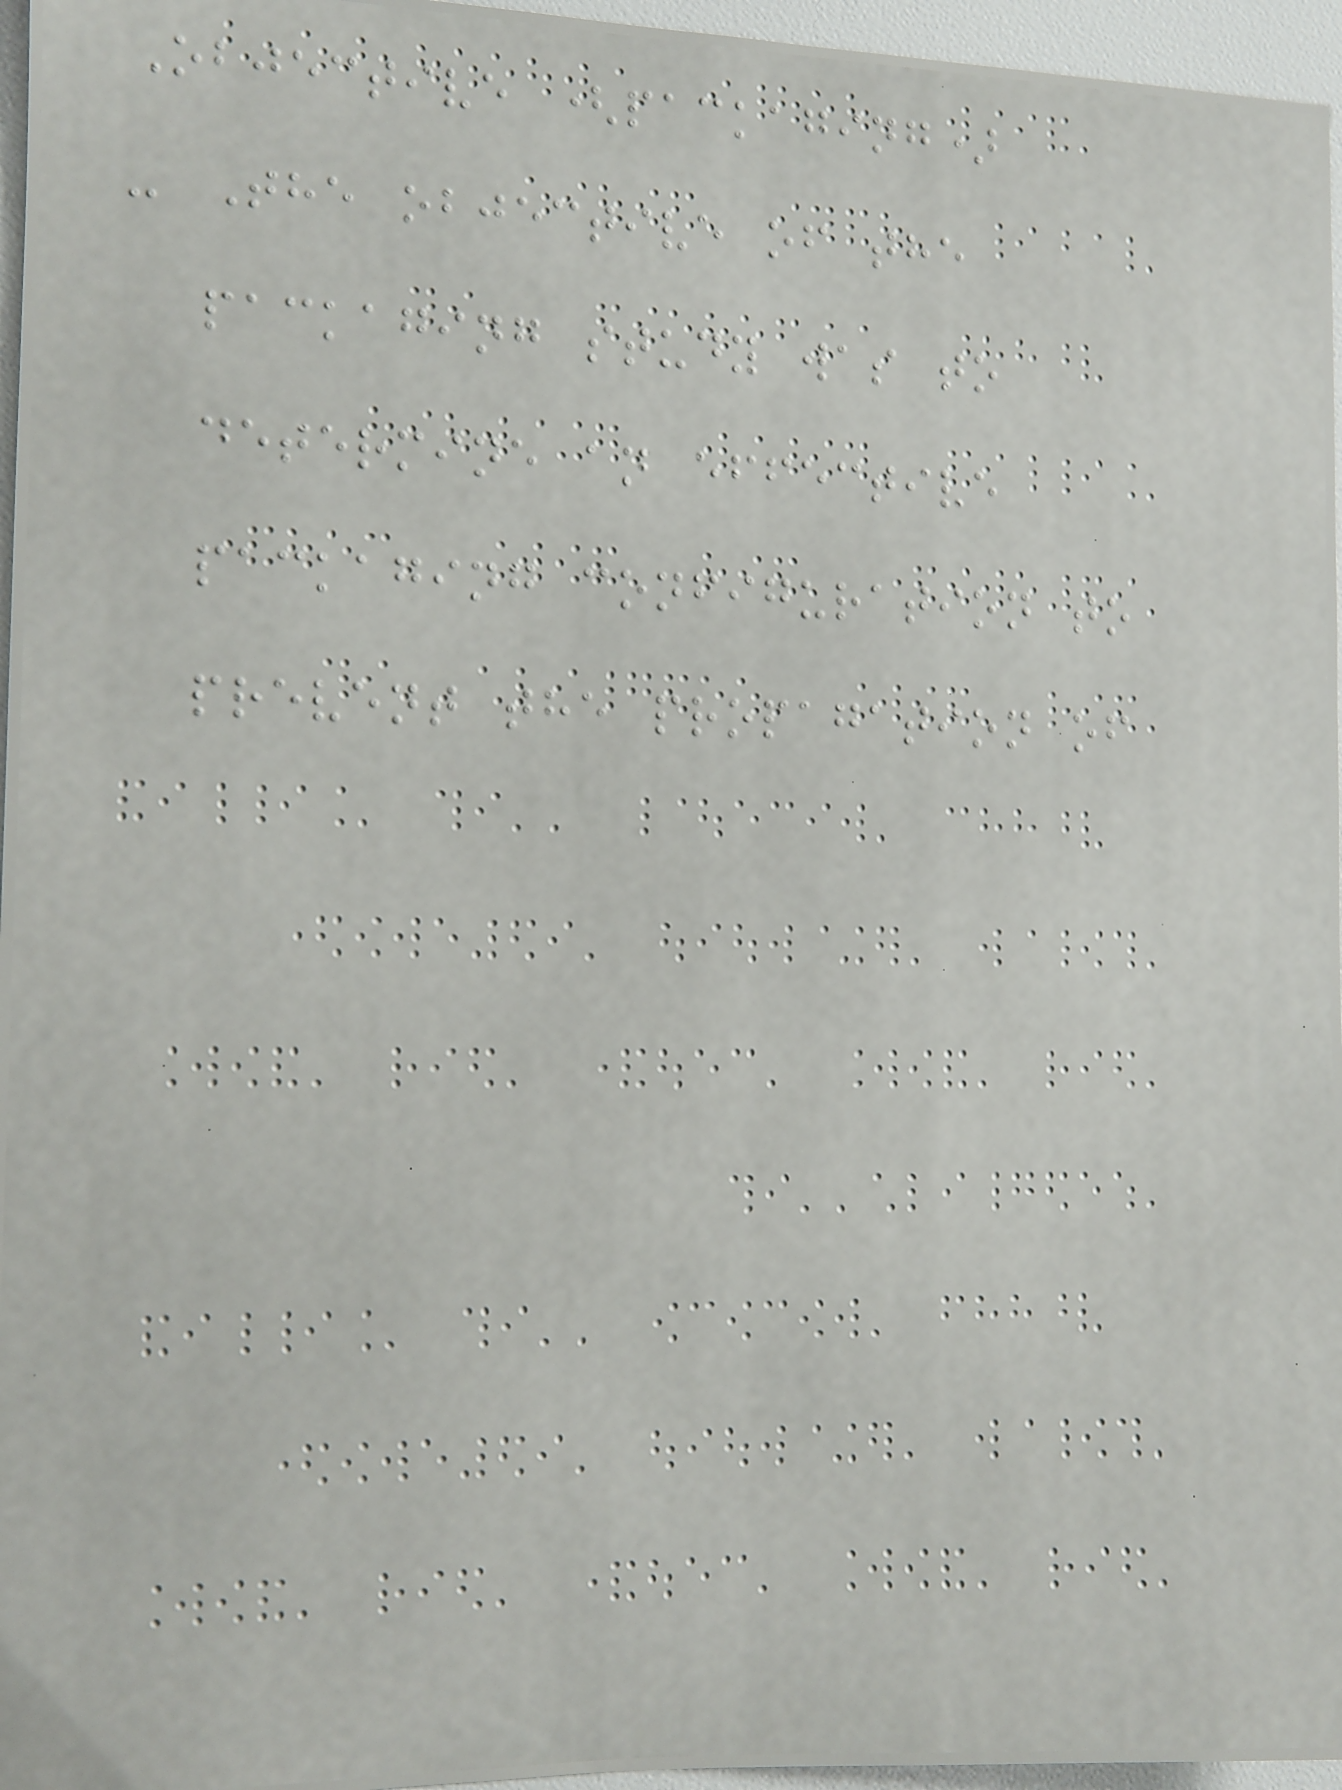Objective (packaging)
- The objective of the
packaging study was to
determine an effective
packaging configuration to
prevent the propagation of
